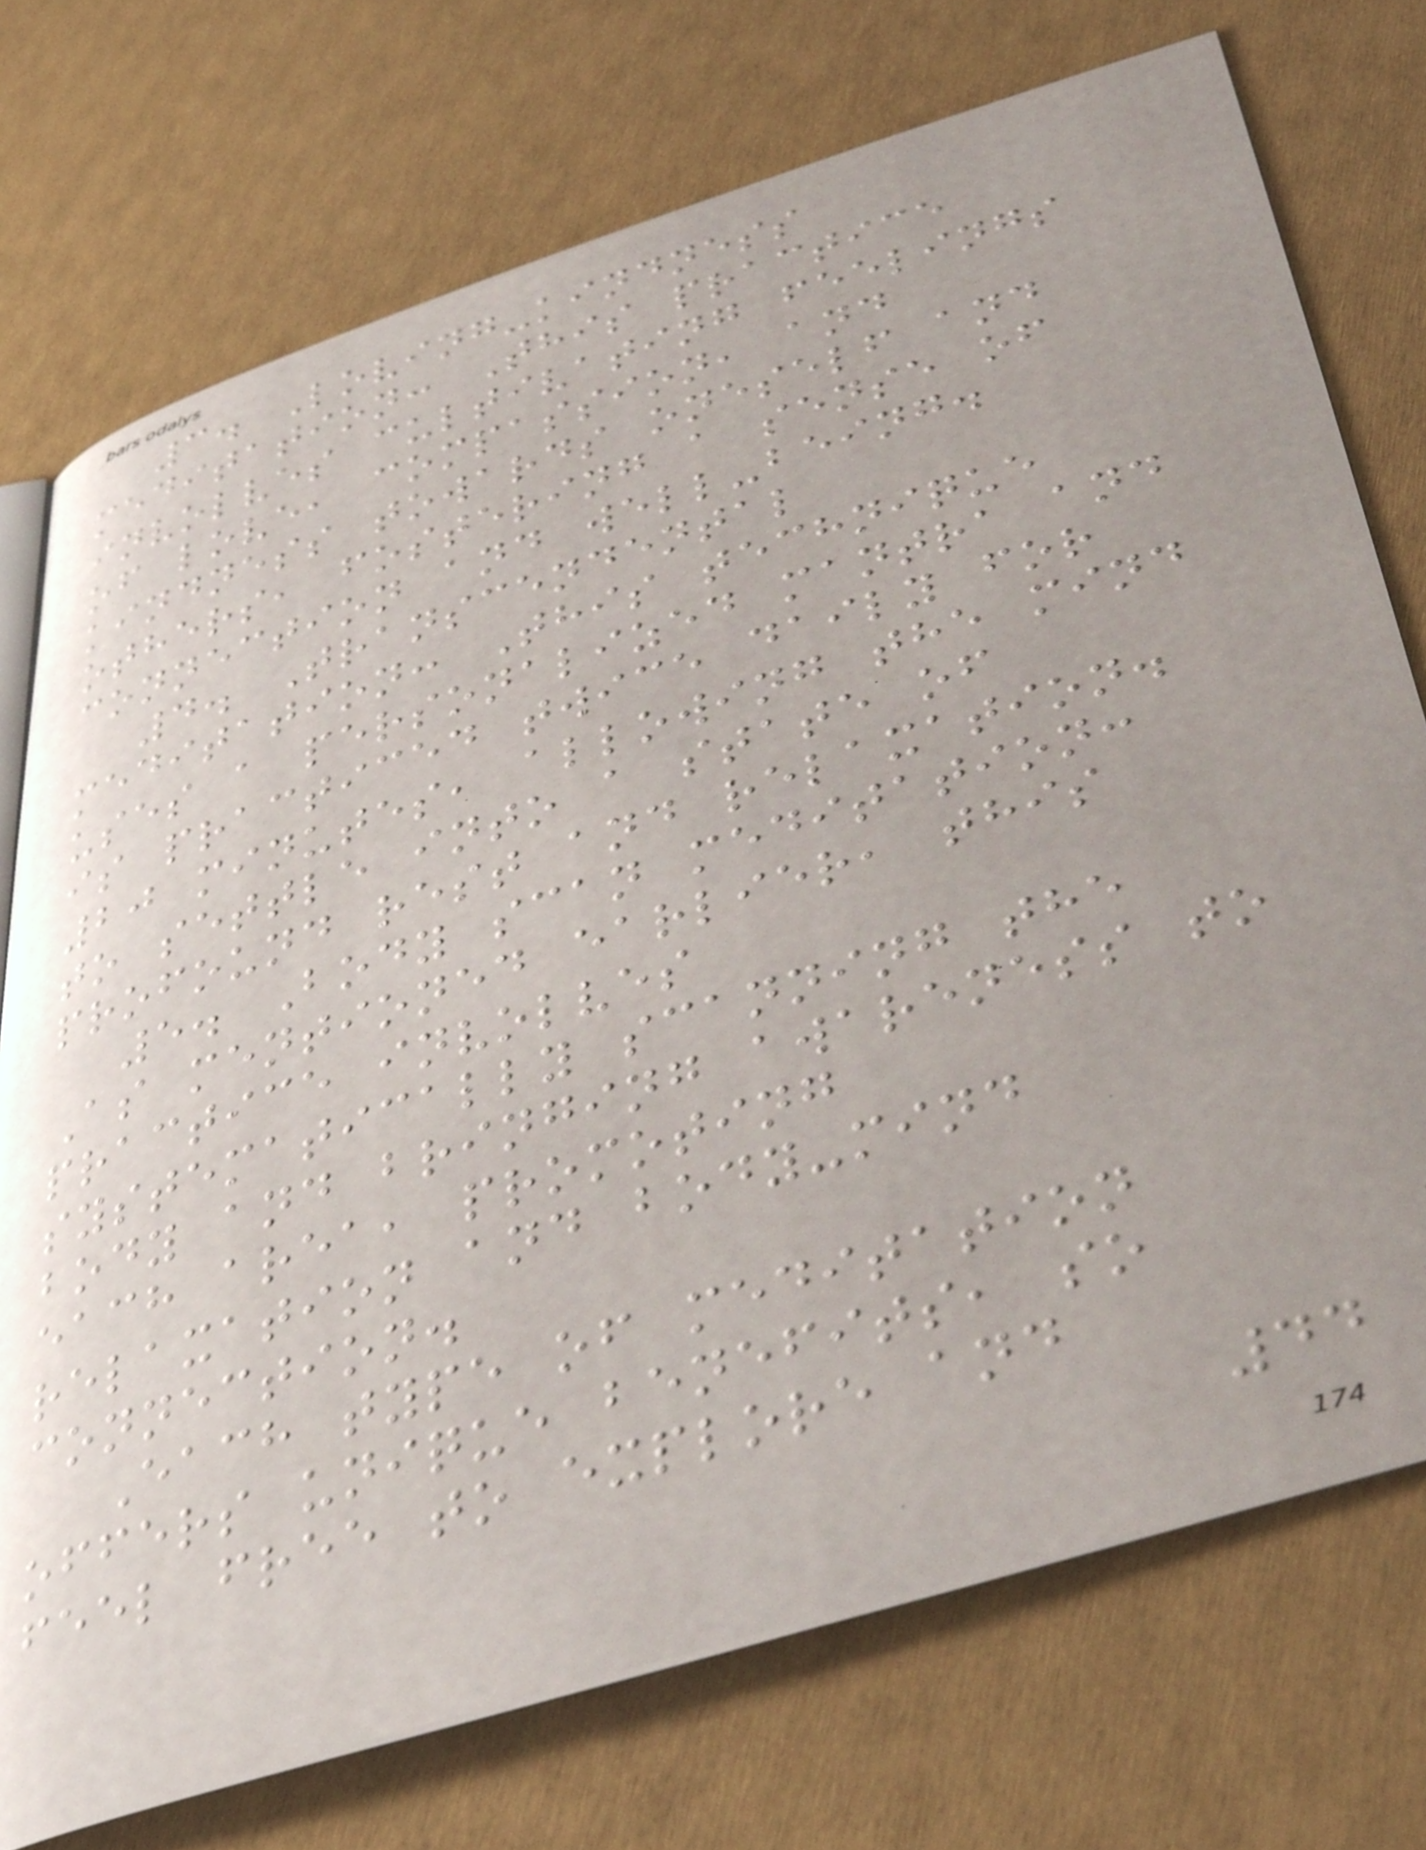3. Loving-kindness
meditation: This practice
involves cultivating feelings
of love, compassion, and
kindness towards oneself and
others, fostering a sense of
connection and well-being.
4. Transcendental
meditation: This technique
uses a personalized mantra and
is practiced twice daily for
20 minutes, allowing the mind
to settle into a state of
profound rest and relaxation.
5. Body scan meditation:
As mentioned earlier, this
practice involves
systematically scanning the
body and bringing awareness to
each area, promoting
relaxation and body-mind
connection.
Each type of meditation
offers unique benefits, so
feel free to explore and
44
